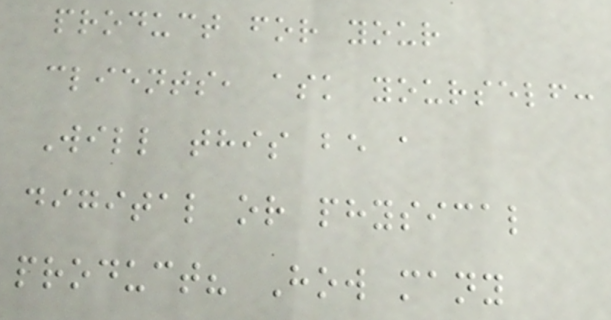product for your
clients, ask yourself:
Will this be a
digital or physical
product? How many
